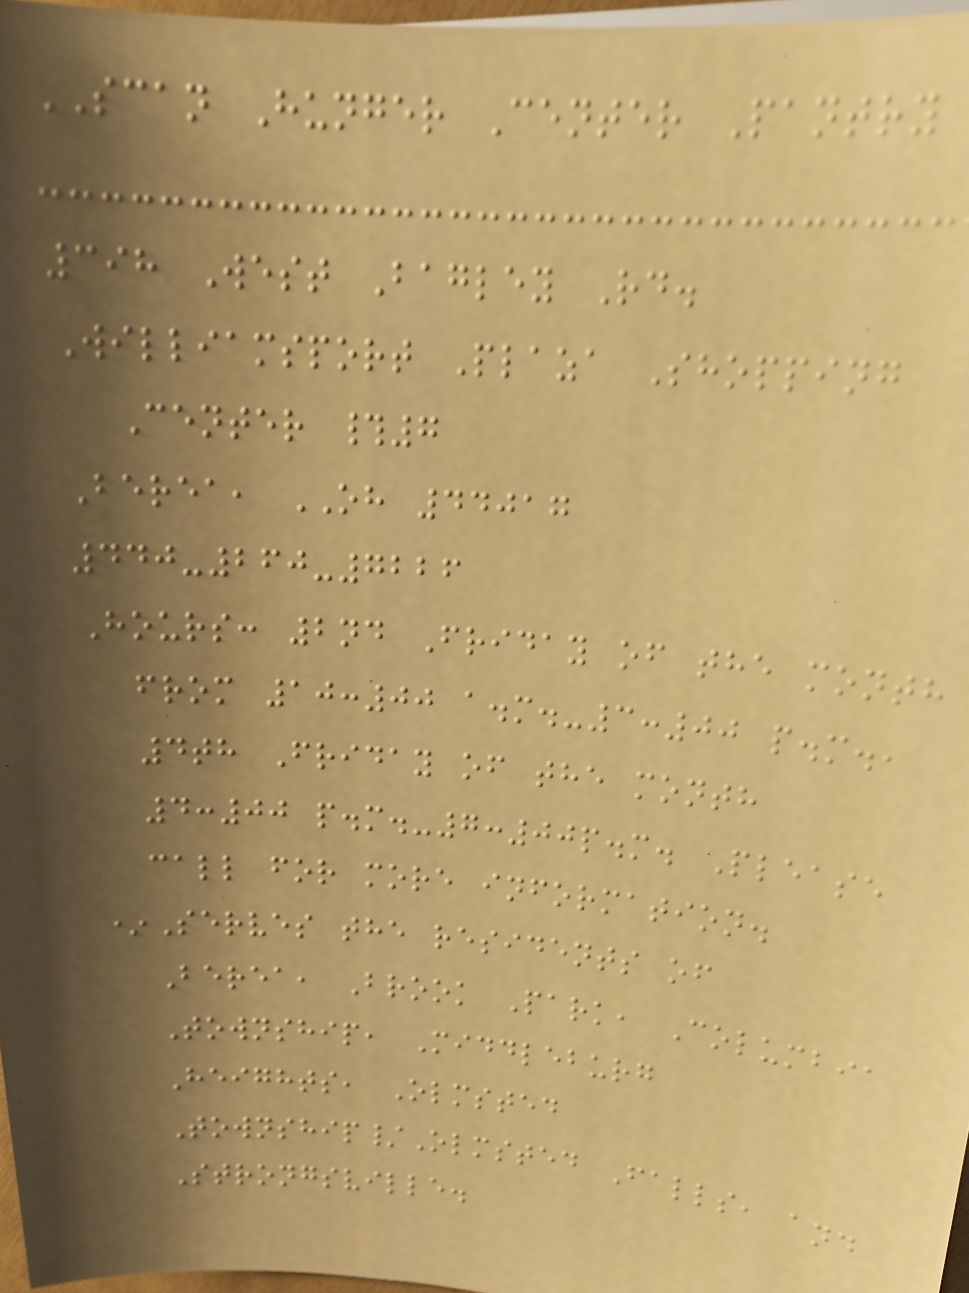SCAN Hunger Center Pantry
398 West Bagley Rd.
Williamsport Plaza Shopping
Center #7
Berea, OH 44017
440-260-7226
Hours: 2nd Friday of the month
from 10:00 a.m.-3:00 p.m.,
4th Friday of the month
4:00 p.m.-7:00p.m. Please
call for more information.
*Serves the residents of
Berea, Brook Park, Columbia
Township, Middleburg
Heights, Olmsted
Township/Olmsted Falls, and
Strongsville.
